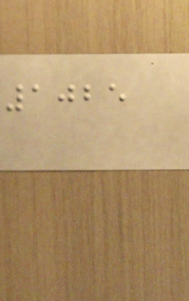1025
